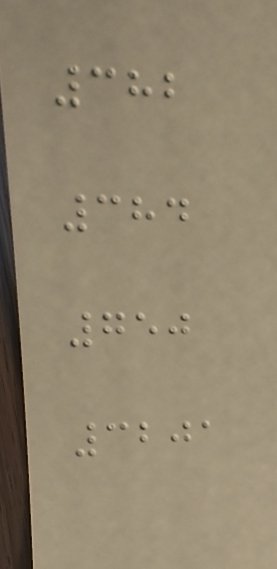382
384
750
3201
